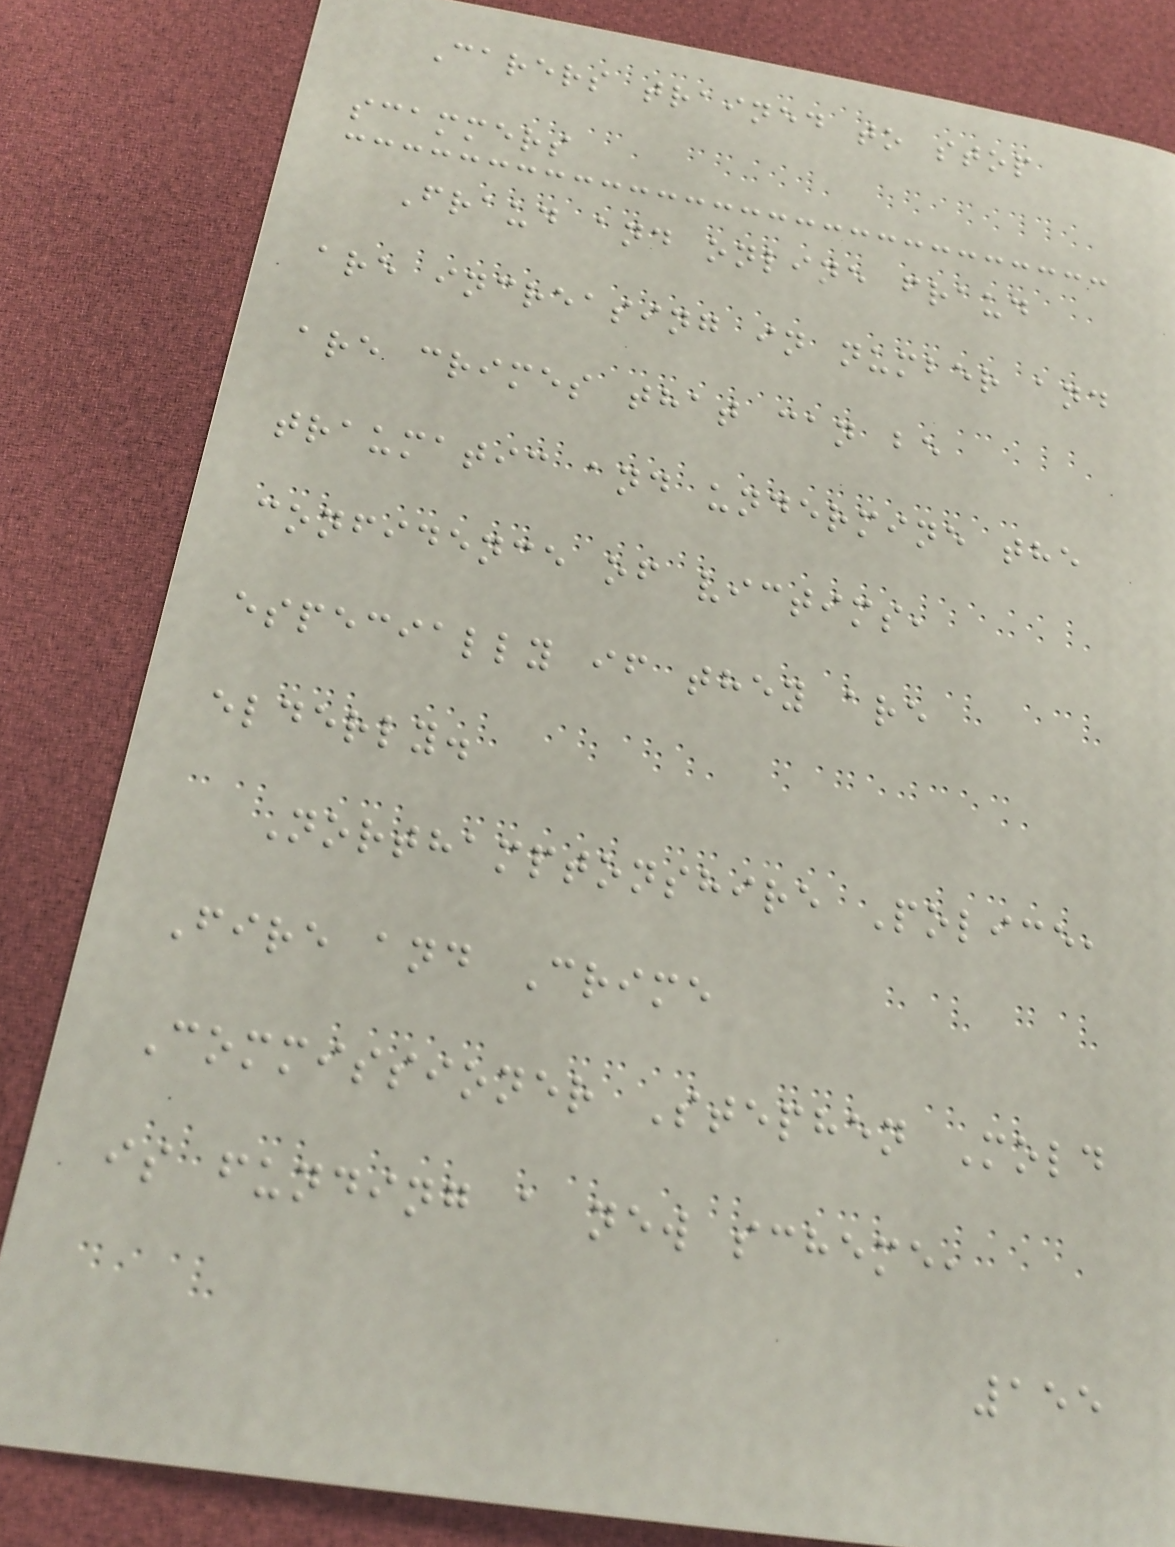Carers trained to stop
scammers
Fraud and online fraud
are increasing in number and
are crimes that can be
traumatic and undermine the
confidence of victims,
especially if they are
elderly.
Northamptonshire Police,
Fire and Crime
Commissioner Stephen Mold
is funding a new scheme,
155
